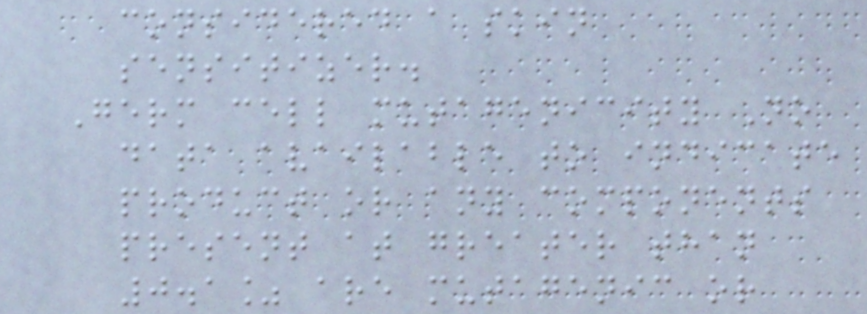considered a skin
sensitizer.
Germ cell mutagenicity No
data available to indicate
product or any components
present at greater than
0.1% are mutagenic or
